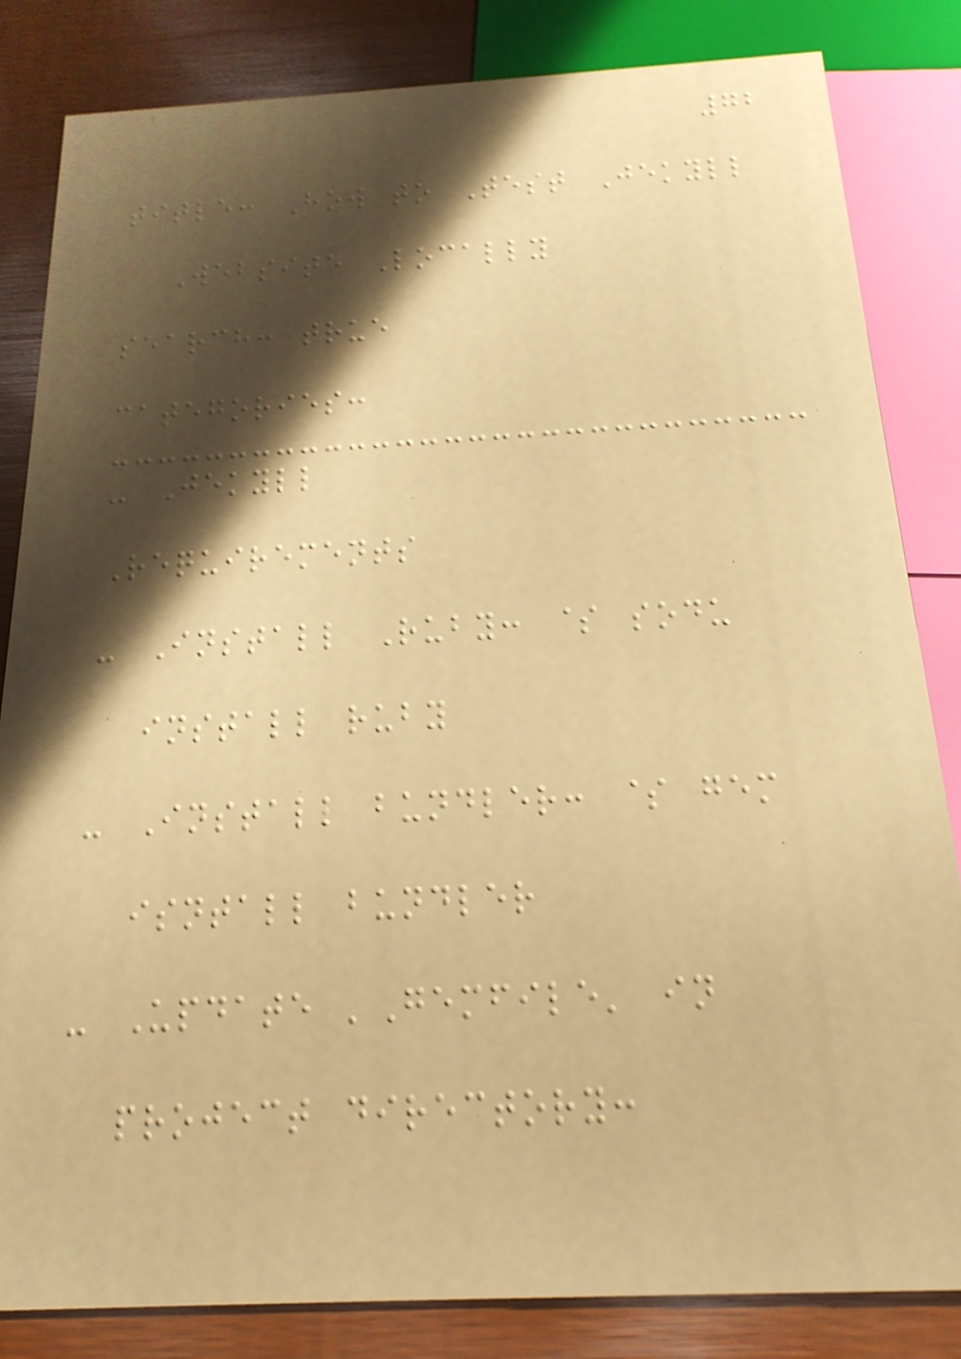72
title: How to Test Jekyll
Website Locally
search: true
categories:
- Jekyll
Requirements
- Install Ruby: $ sodu
install ruby
- Install bundler: $ gem
isntall bundler
- Update 'Gemfile' in
project directory:
